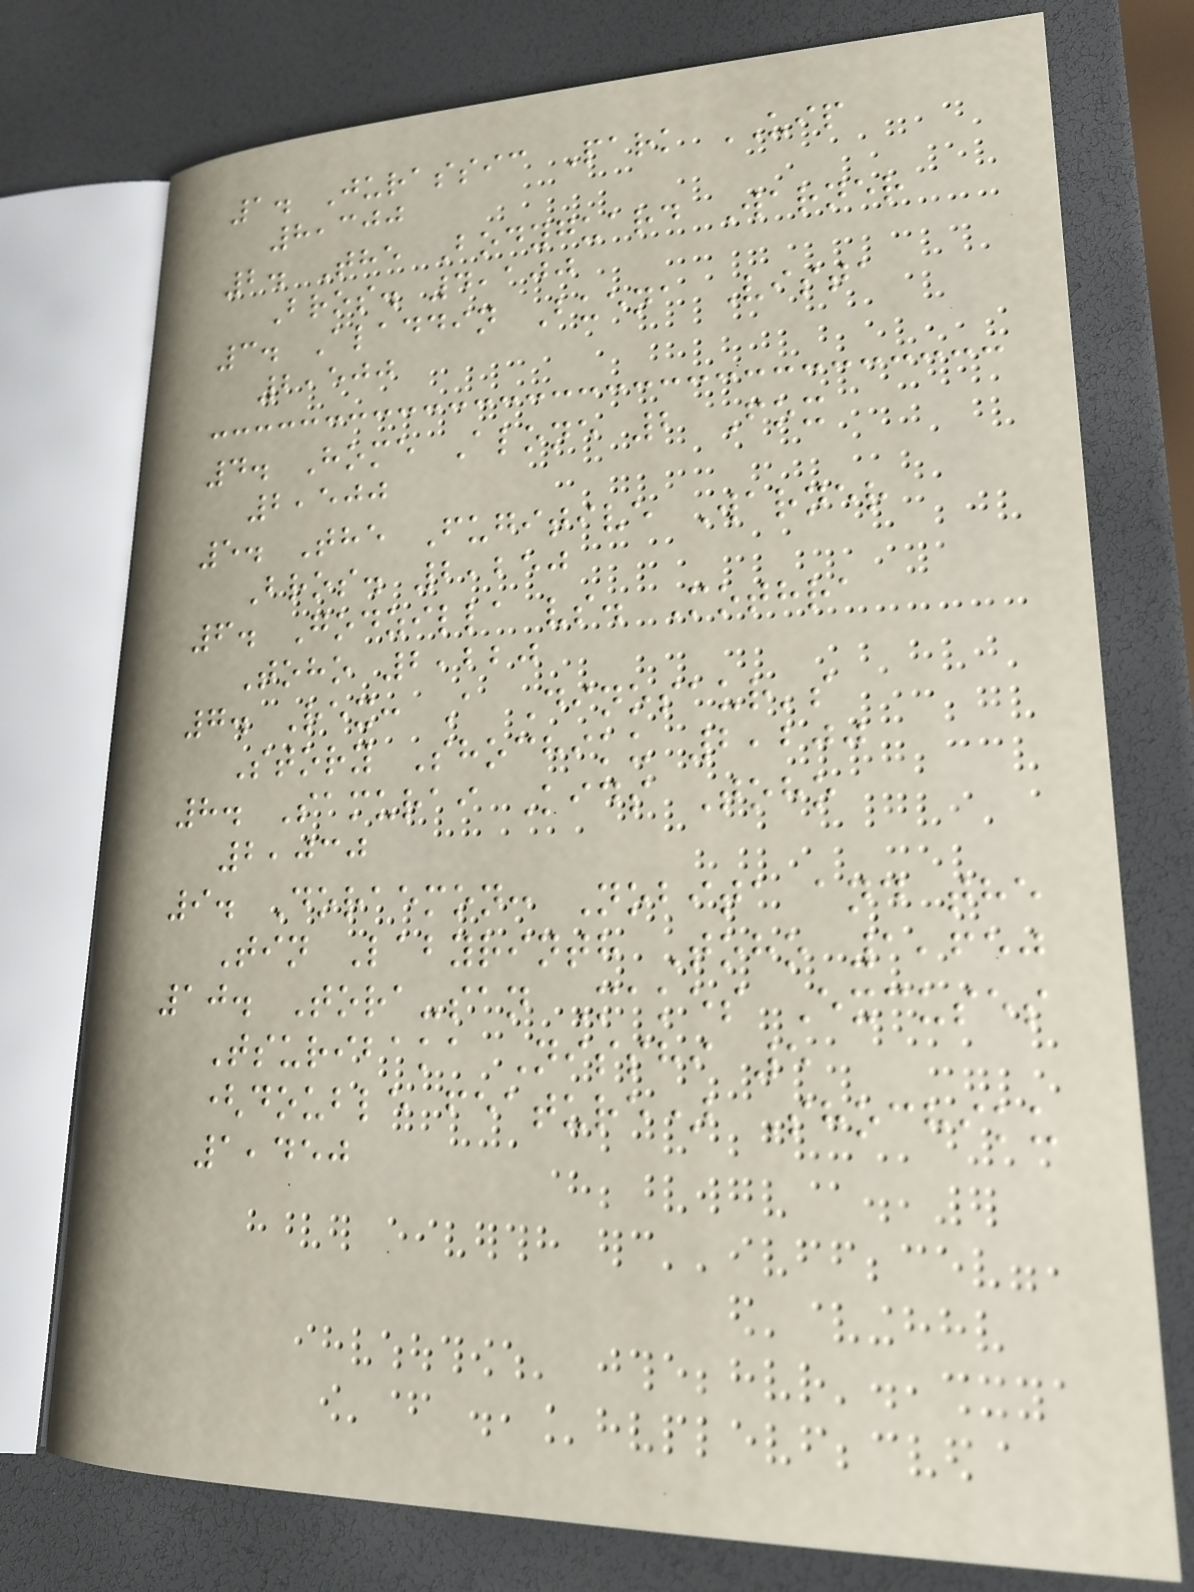1. Jurassic Park UIP
8,300
2. The Bodyguard Warner
Bros. 4,100
3. Aladdin Buena Vista
2,500
4. Home Alone 2 Fox
2,500
5. The Fugitive Warner
Bros. 2,250
6. Godzilla vs. Mothra
Toho 2,220
7. Rex: A Dinosaur's
Story Shochiku 2,200
8. Samurai Kids Toho
2,030
9. Doraemon: Nobita and the
Tin Labyrinth Toho 1,650
10. Tora-san Makes Excuses
Tsuribaka Nisshi 5
(double feature) Shochiku
1,450
